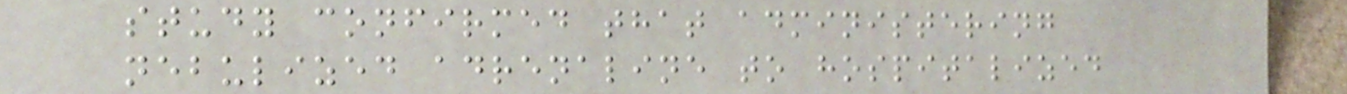study confirmed that administering
nebulized adrenaline to hospitalized
